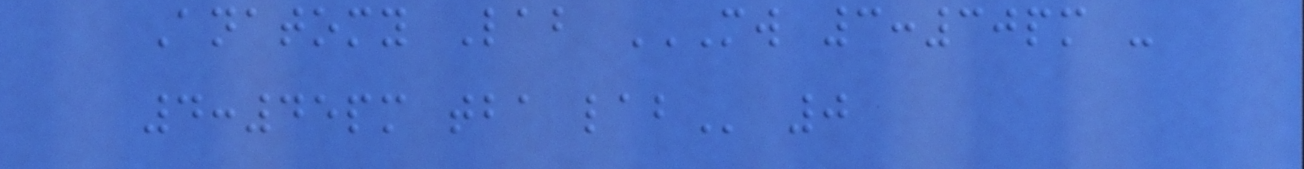Anatomy Lab MW 3:30PM -
4:45PM TBA LAB 0
